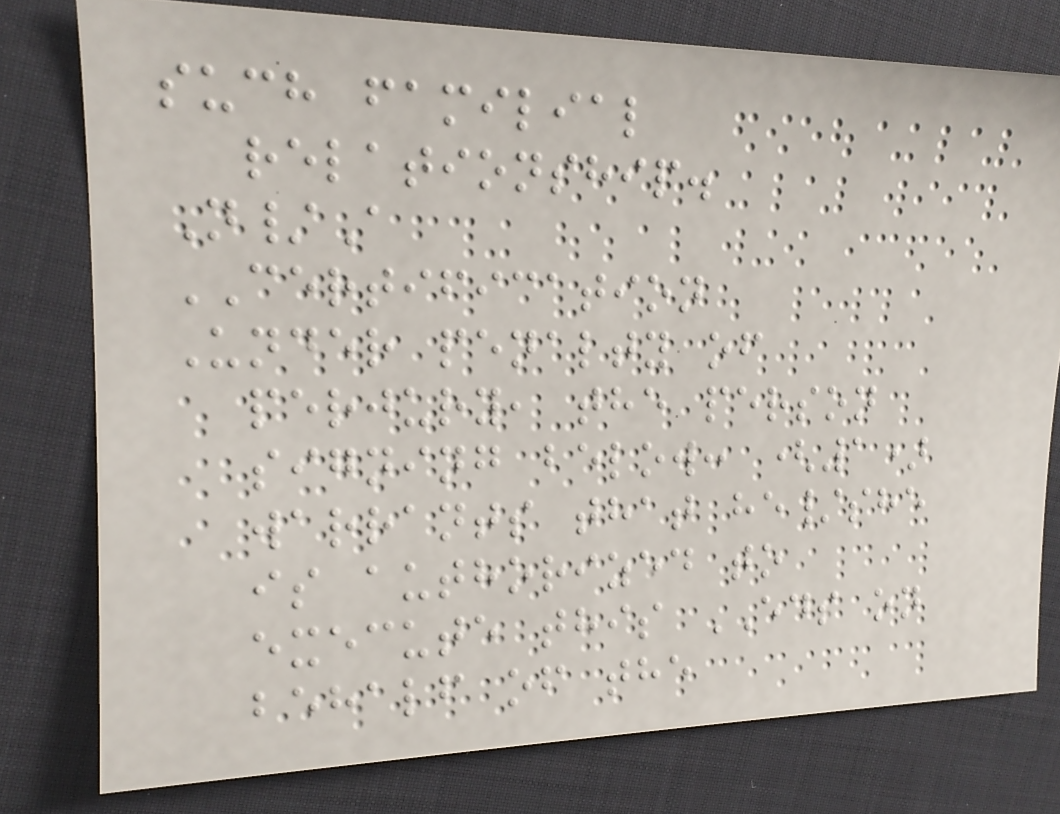such familial
relationship.
N/A
CERTIFICATION
Under penalty of
perjury, the person
signing below: (1)
warrants that he/she
is authorized to
execute this EDS on
behalf of the
